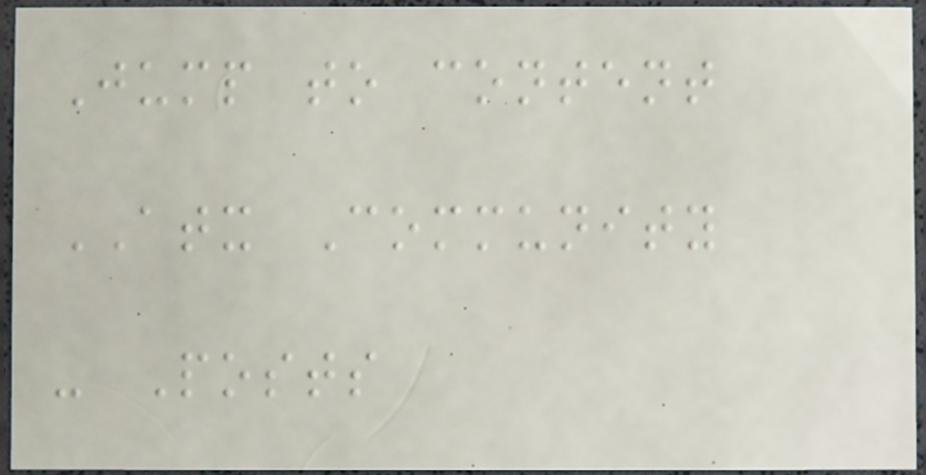Jump to content
ATX Community
- Posts
